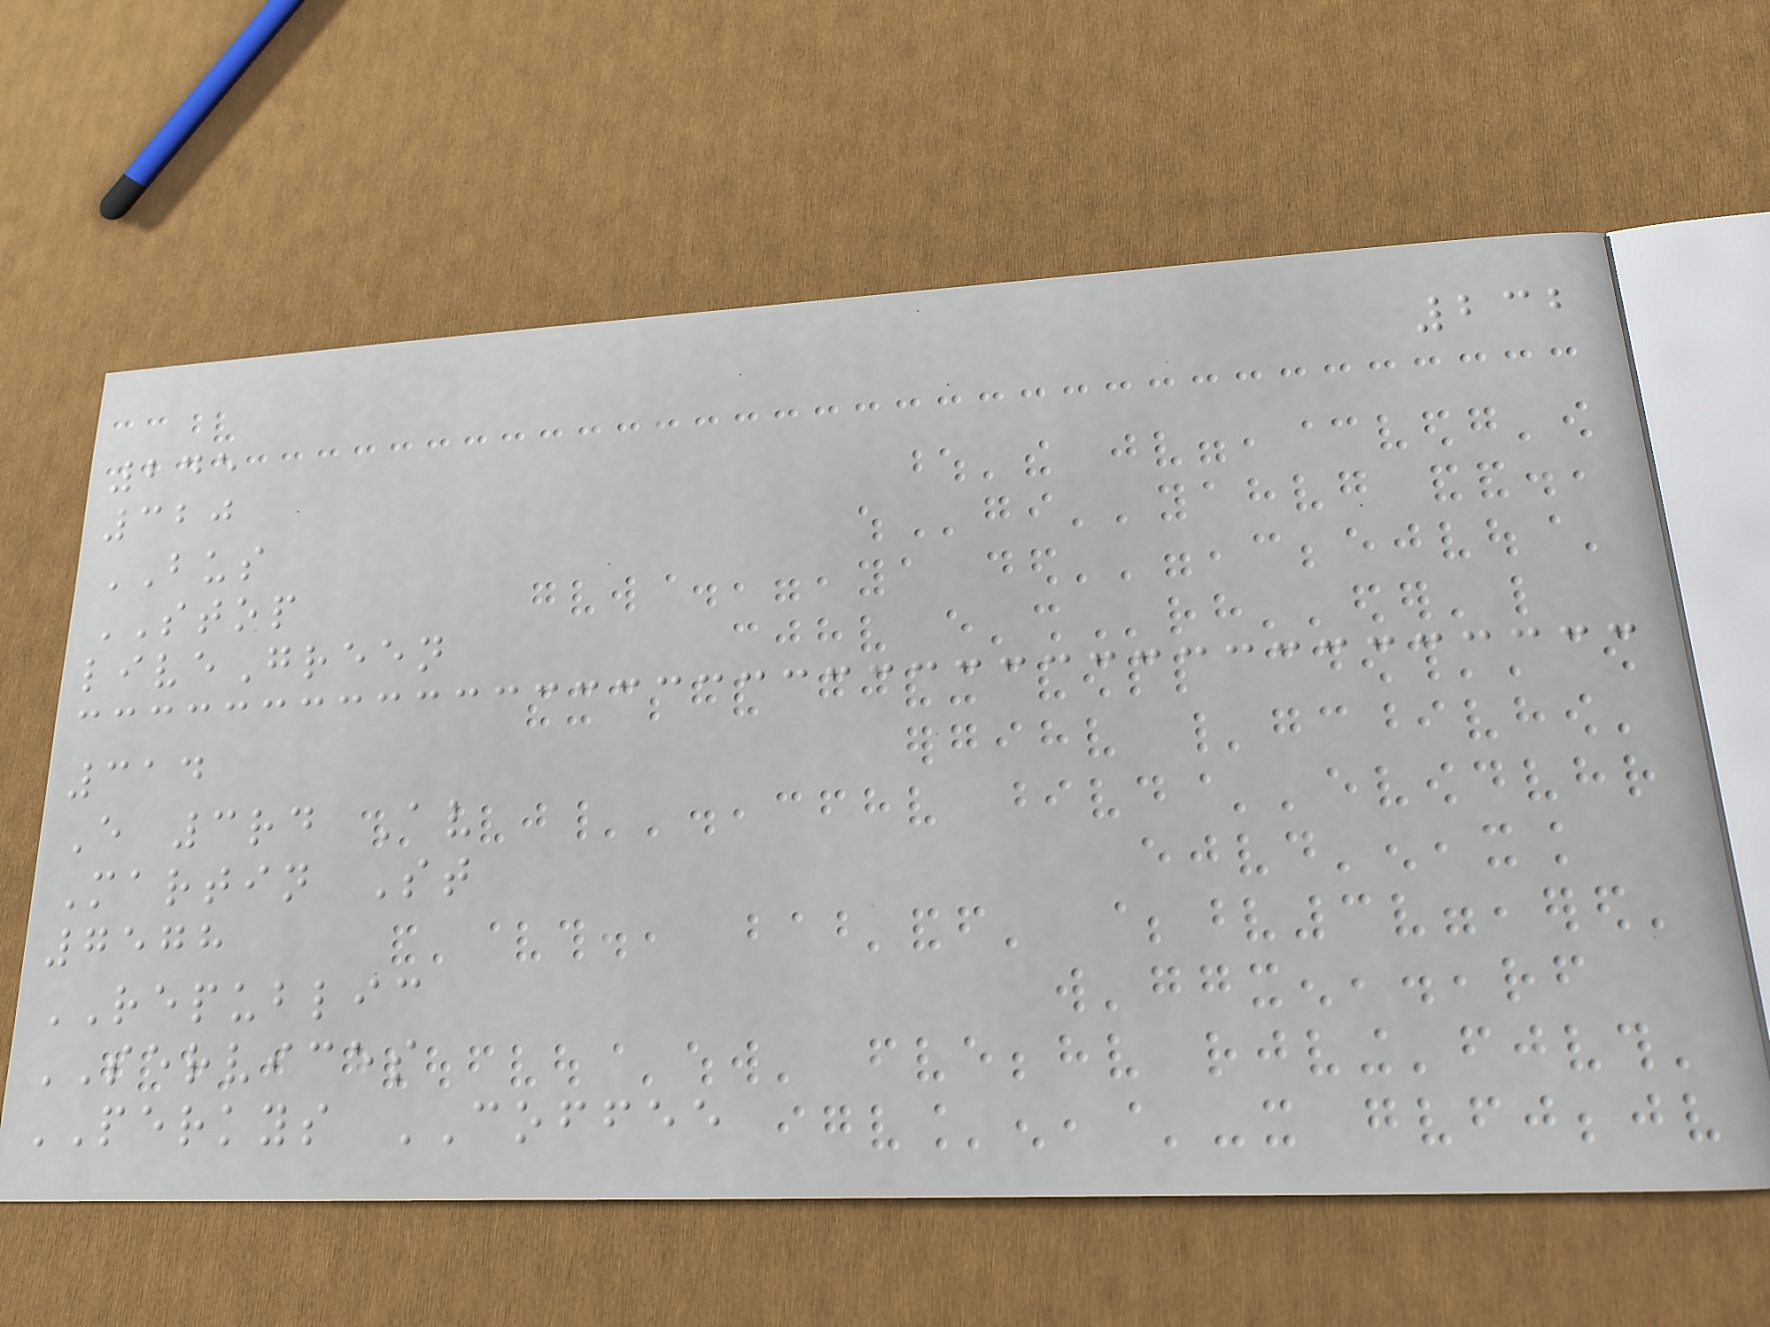232
245
320
BUS
STOP
liveGreen
314
E 3rd Av
Martin St
7578
REPUBLIC
SERVICES
PERKYS COFFEE
